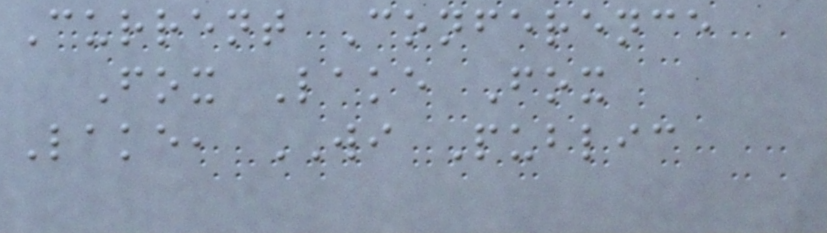Current Conference
Fox Lake Fox
Lake, WI Public
